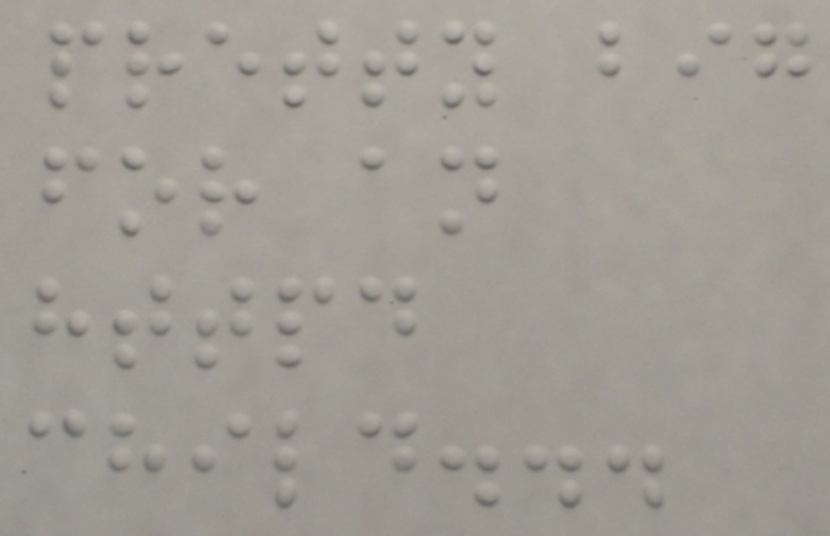pretty big
for an
httpd
child...
